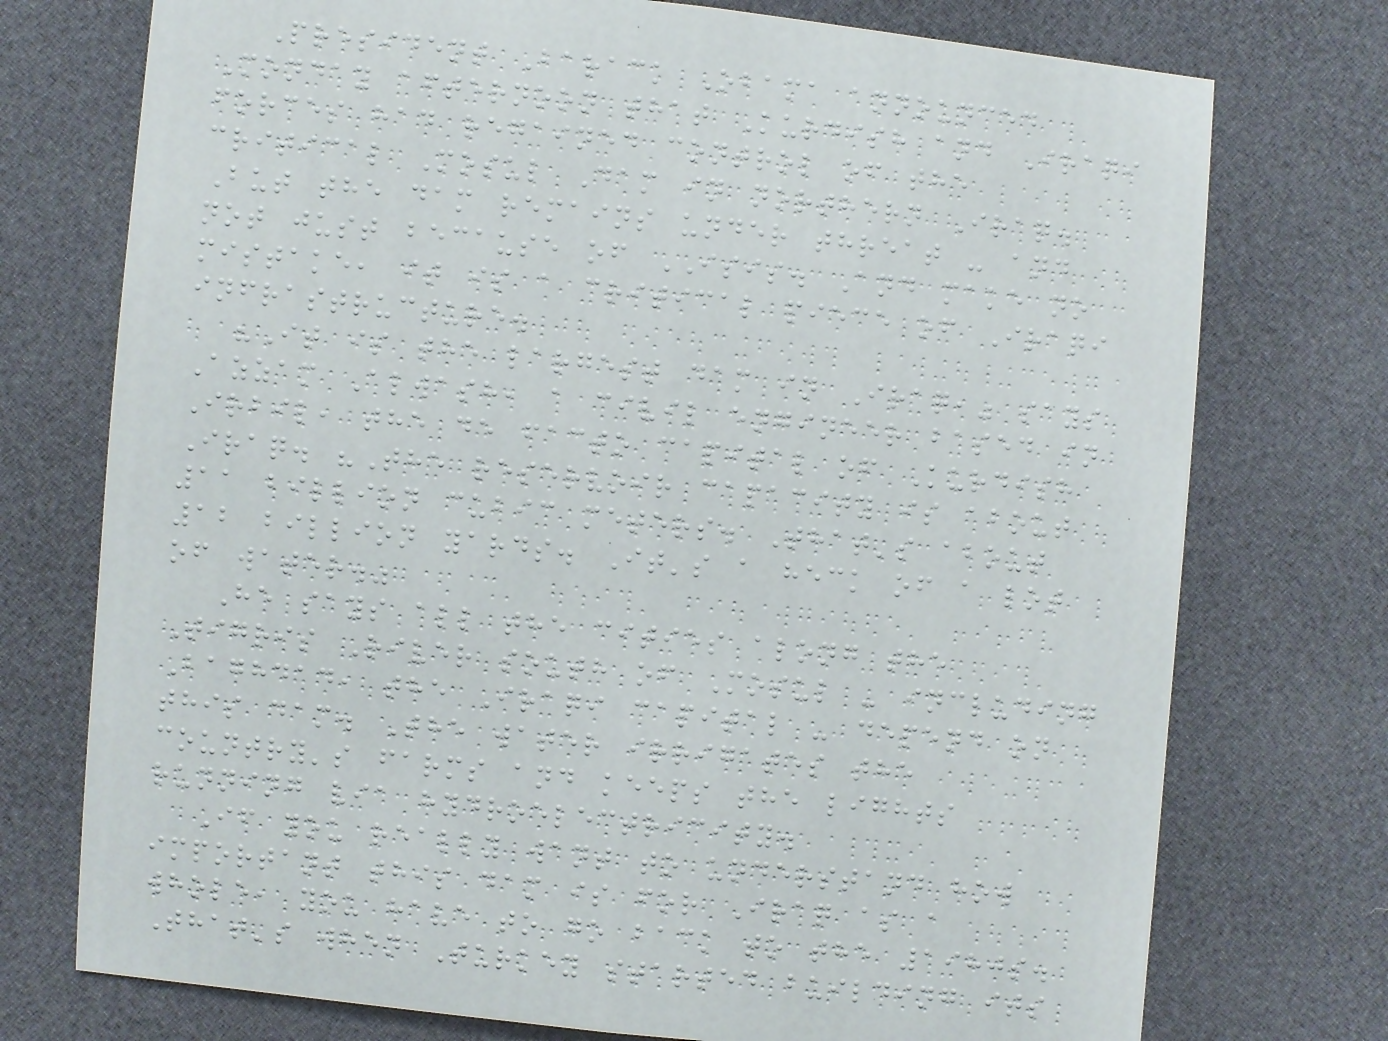President Barack Obama announced
Monday afternoon that Kurdish and Iraqi
forces had regained control of the
critical Mosul Dam in northern Iraq.
But the dam remains under threat - and
not just because of ISIS. And make no
mistake, it is a critical piece of Iraqi
infrastructure.
"It is the largest dam in Iraq," says
Azzam Alwash, a civil engineer based in
Irbil, the de facto capital of Kurdish
Iraq. "The reservoir capacity is about
11 billion cubic meters. That's about
12 billion yards. It's a heck of a lot
of water."
He says all the cities along the
Tigris River south of Mosul - including
Baghdad, the Iraqi capital - depend on
this dam. The water irrigates the
country's farms and keeps the lights
running via hydroelectricity.
If you really want to understand how
important this dam is for Iraq as a
whole, you have to go back to the 1980s.
That's when Turkey started building its
